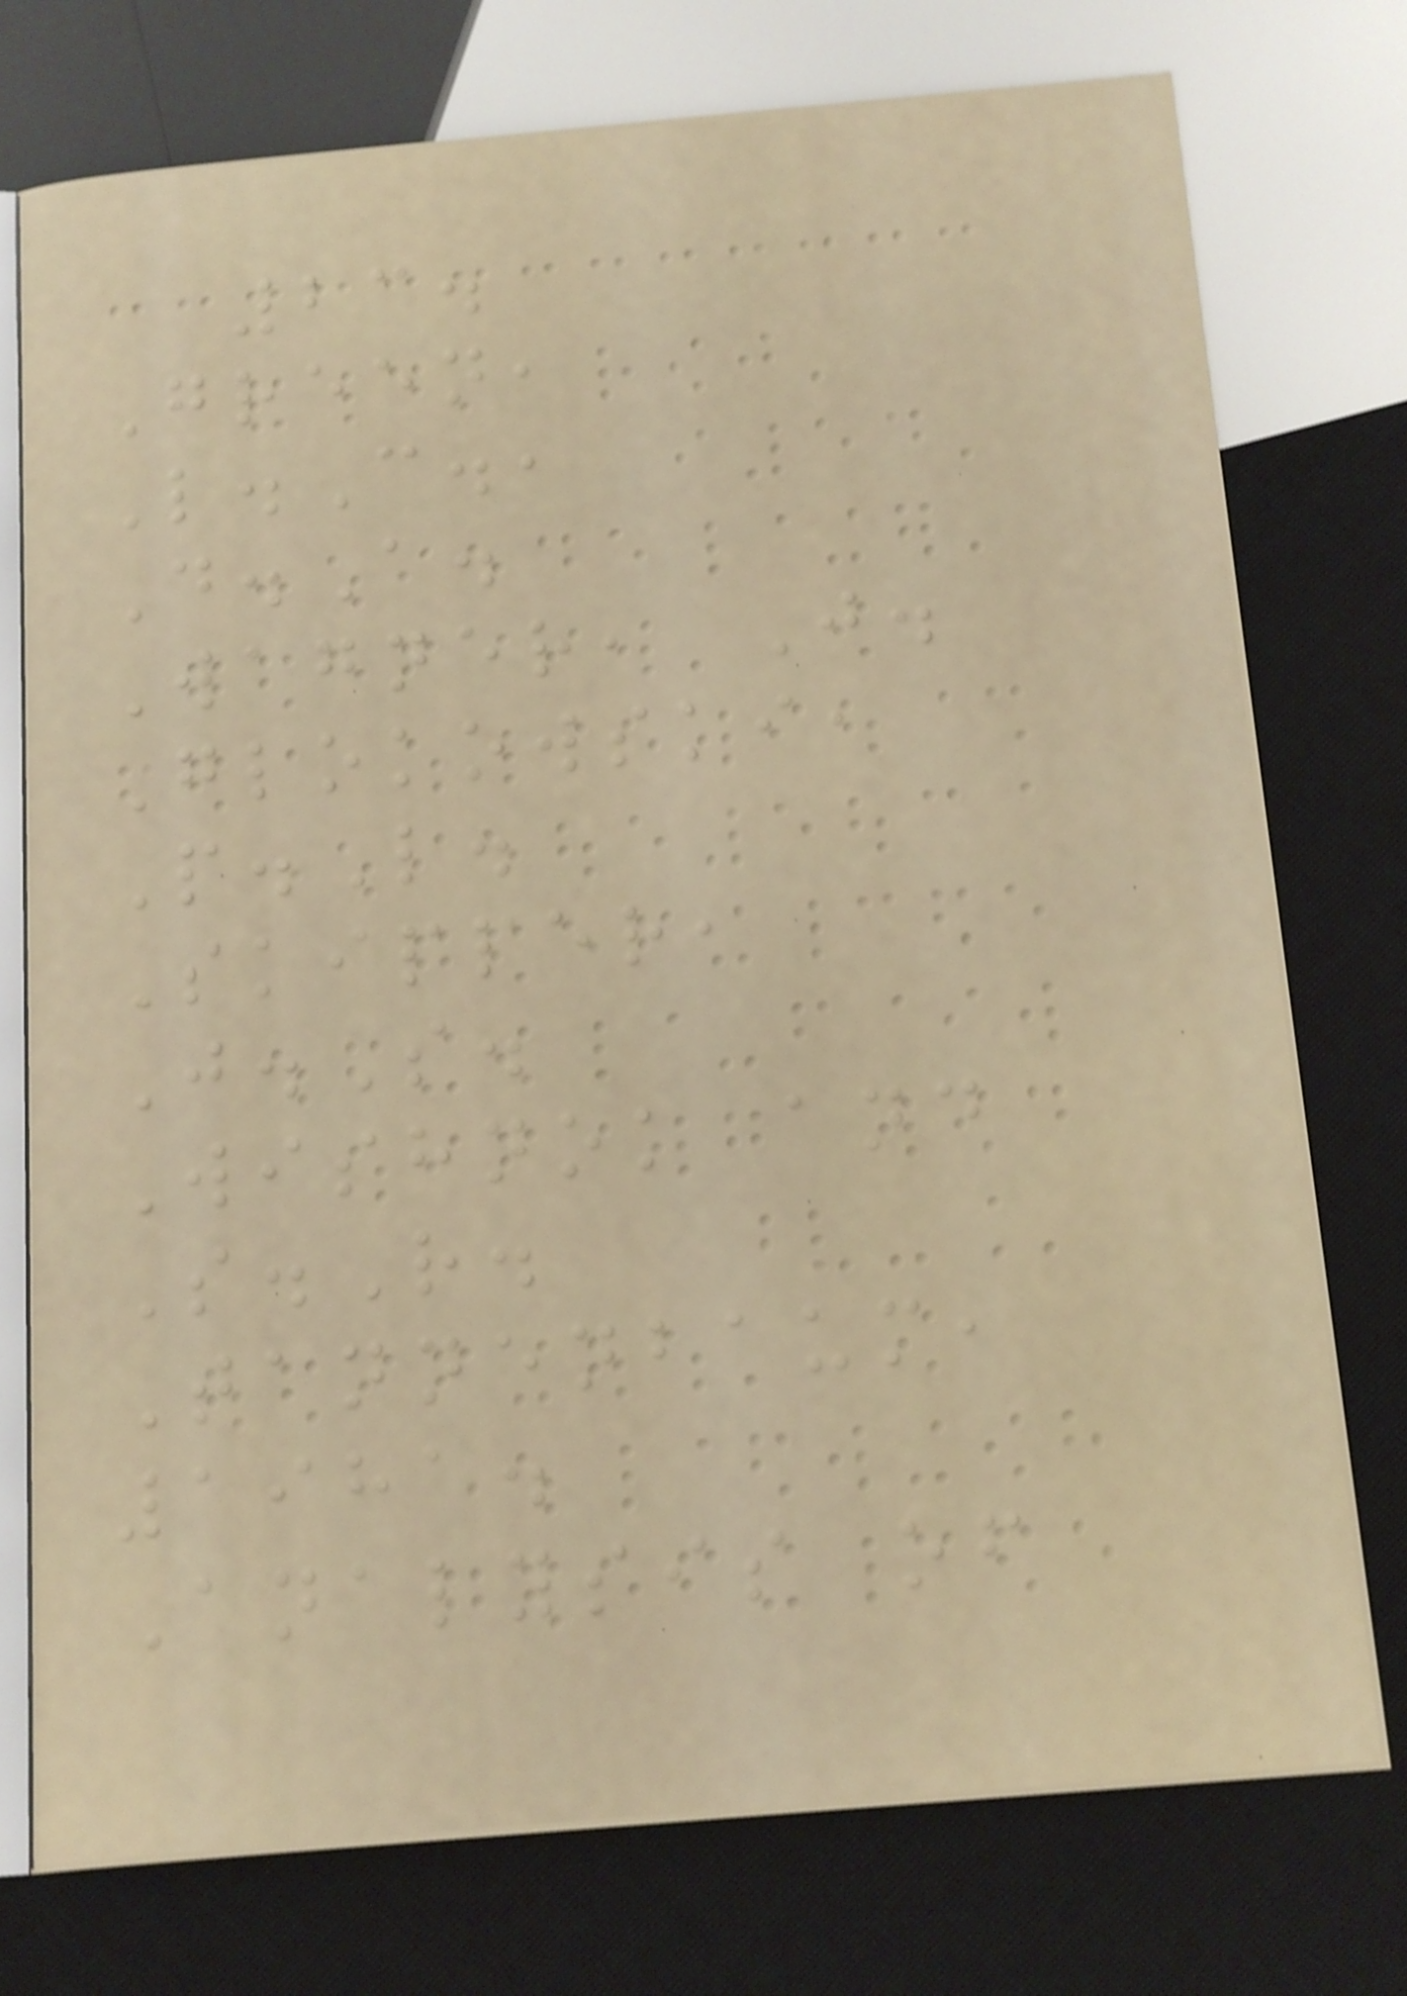23.
Green,
L.C.,
D.A.
Wagner, J.
Glokowski,
P.L.
Skipper,
J.S.
Wishnok and
S.R.
Tannenbaum,
1981.
Analysis of
